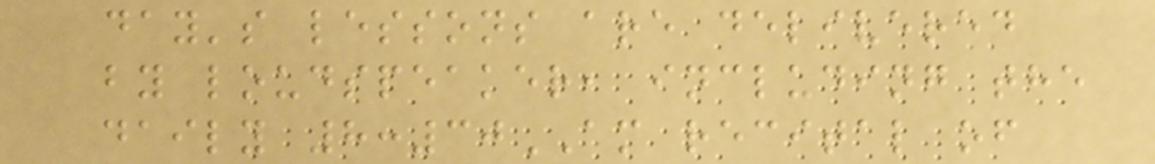day's lessons are delivered
by loudspeaker, including the
daily 8:30AM recital of
